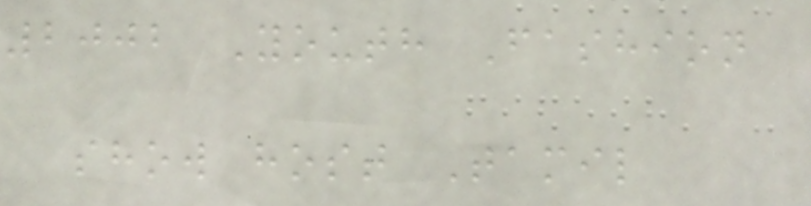2002 Youth Fashion
show host Tamil
